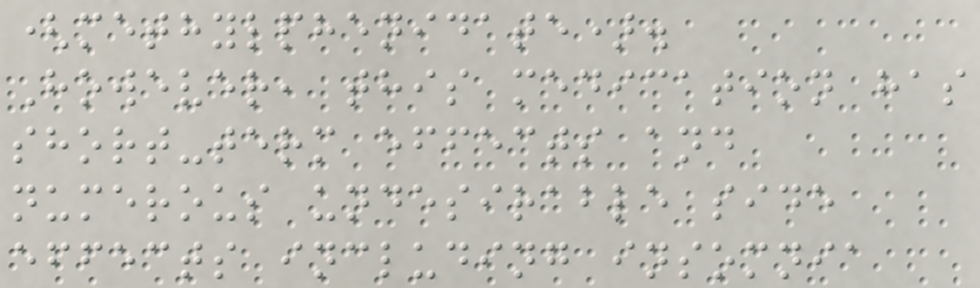(methylphenidate).
However, this medication has
short-term effects and
numerous undesirable side
effects including insomnia
